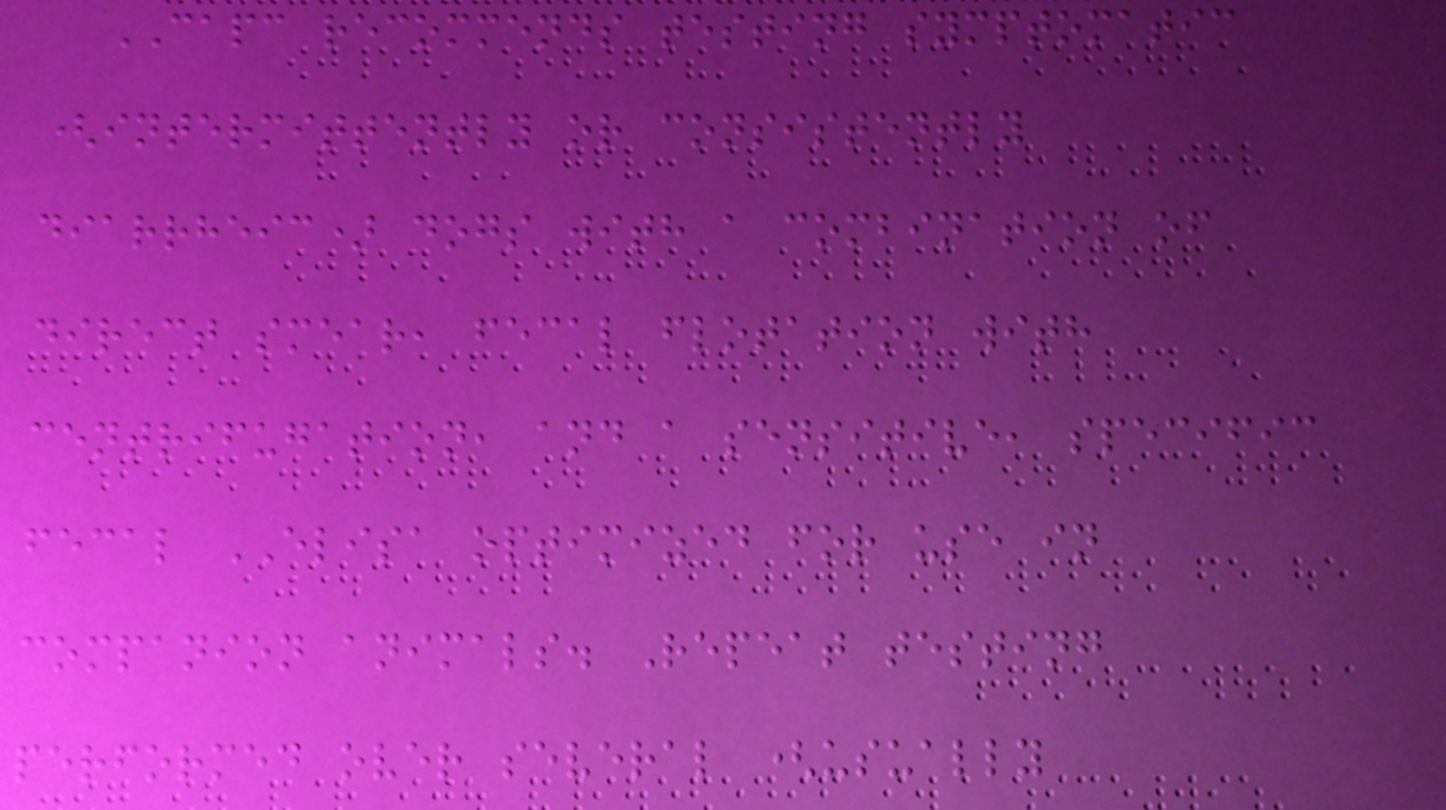CAPC recommends testing symptomatic
(intermittently or consistently
diarrheic) dogs with a combination of
direct smear, fecal flotation with
centrifugation, and a sensitive, specific
fecal ELISA optimized for use in
companion animals. Repeat testing
performed over several (usually
